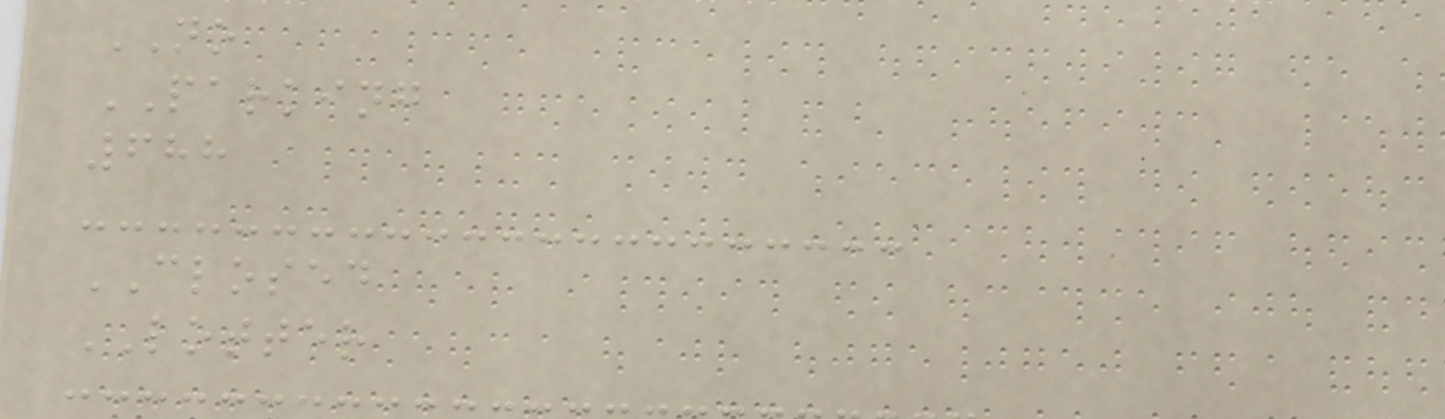NO
PARKING
688
CLOSED
LOTTER
